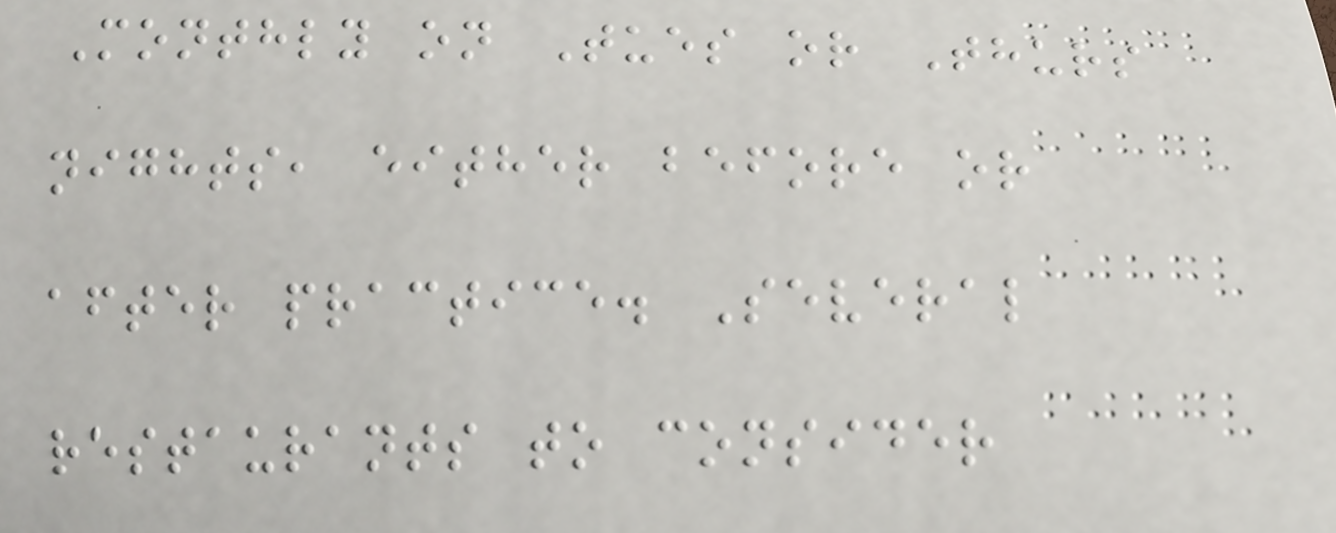Monthly on Tues or Thurs
nights, either before or
after practice. Several
restaurants to consider
